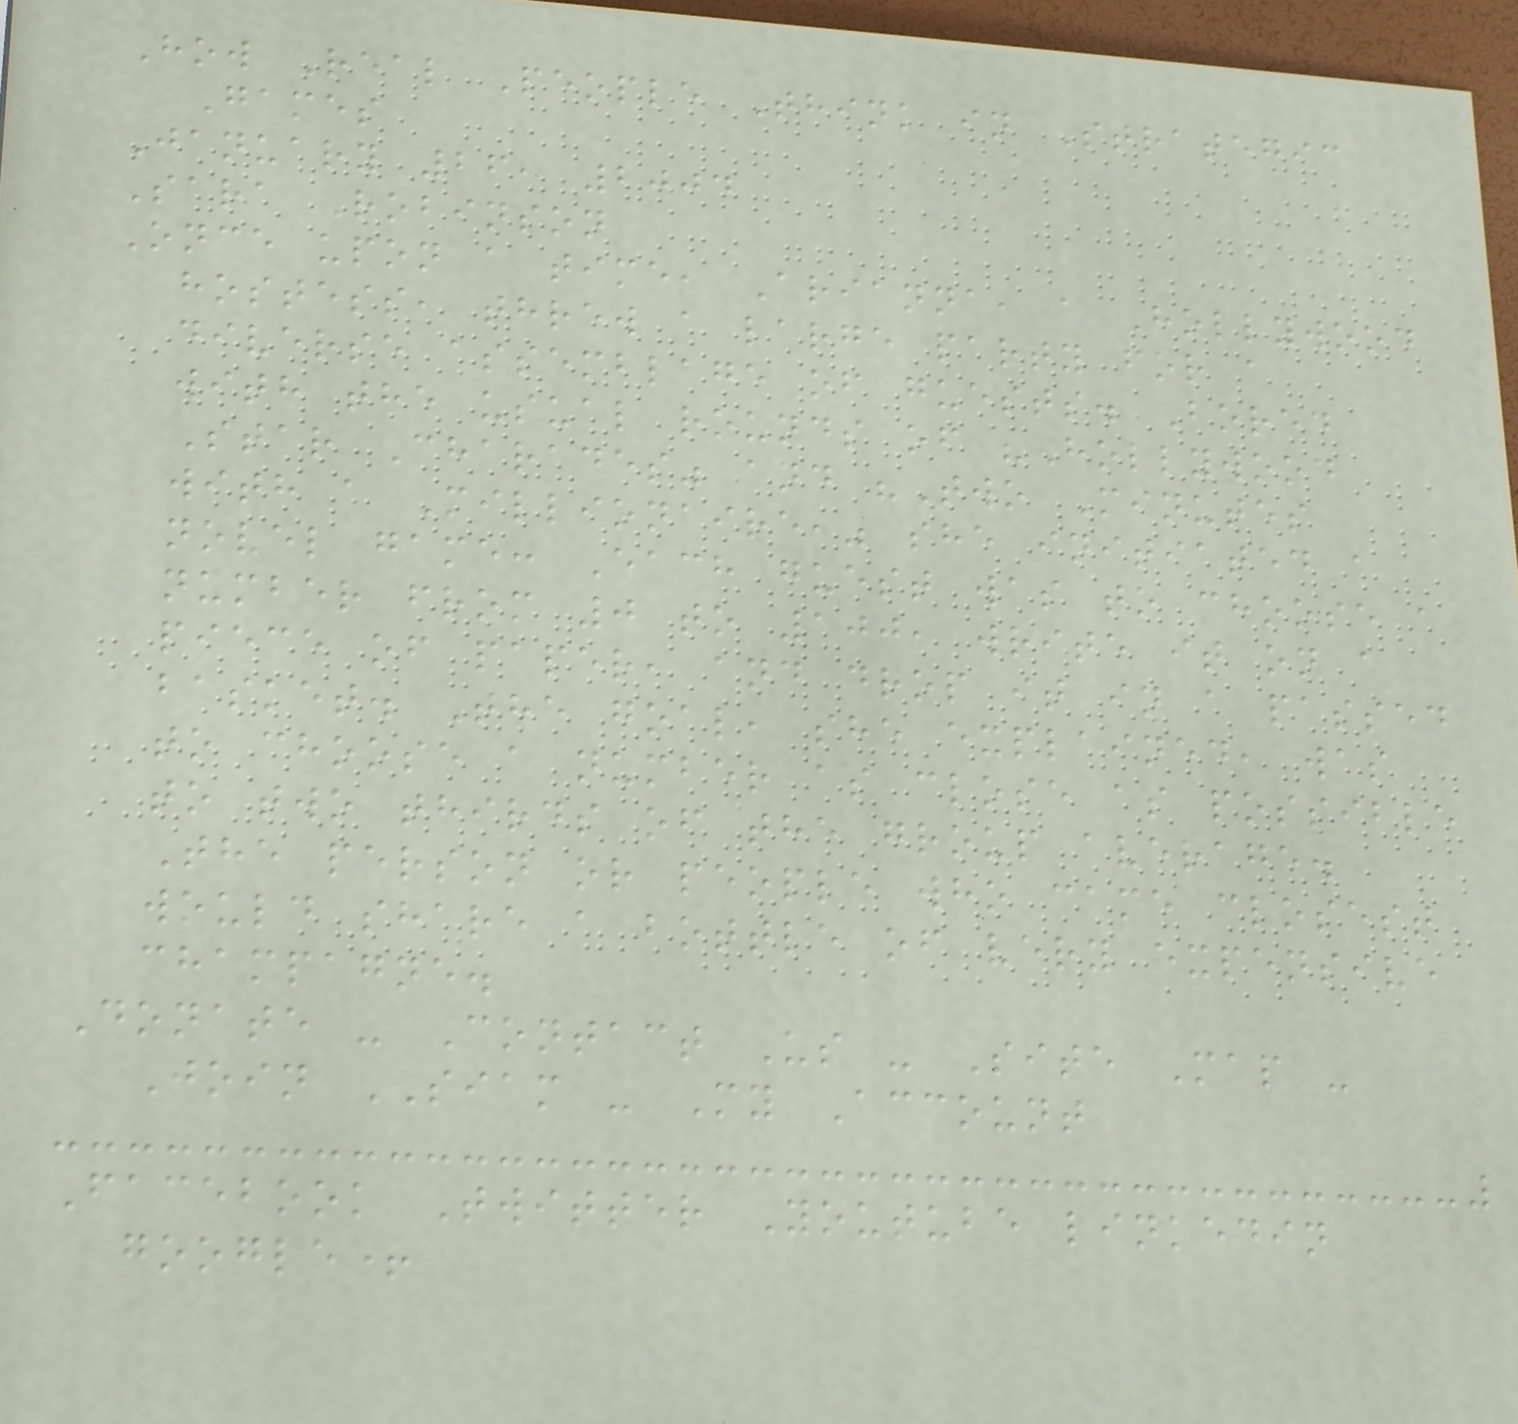How Real People Think in Strategic
Games
January 26, 2004
Sara Robinson
Once upon a time, Arianna, a Hollywood
hostess, threw a large party for a
diverse assemblage of guests. Bored
with the usual rounds of "Hollywood
Star Charades" and "Two Minutes
with a Millionaire," she initiated a
novel game: Each guest was to choose a
number from 0 to 100, write it on a
piece of paper, and drop it in a passed
basket. The goal, she explained, was
to choose a number as close as possible
to two thirds of the group average.
The person or people who came closest
would share a bottle of very expensive
champagne.
Donate - Contact Us - Site Map -
Join SIAM - My Account
Facebook Twitter Youtube linkedin
google+
